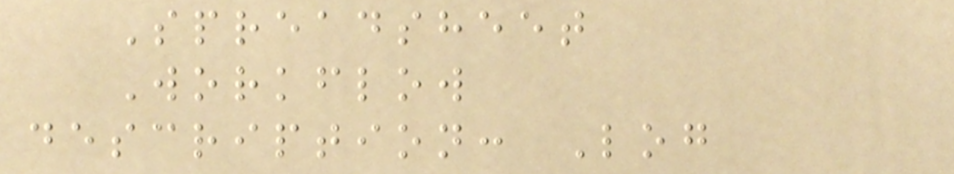Spreadsheet
Workflow
description: Log
